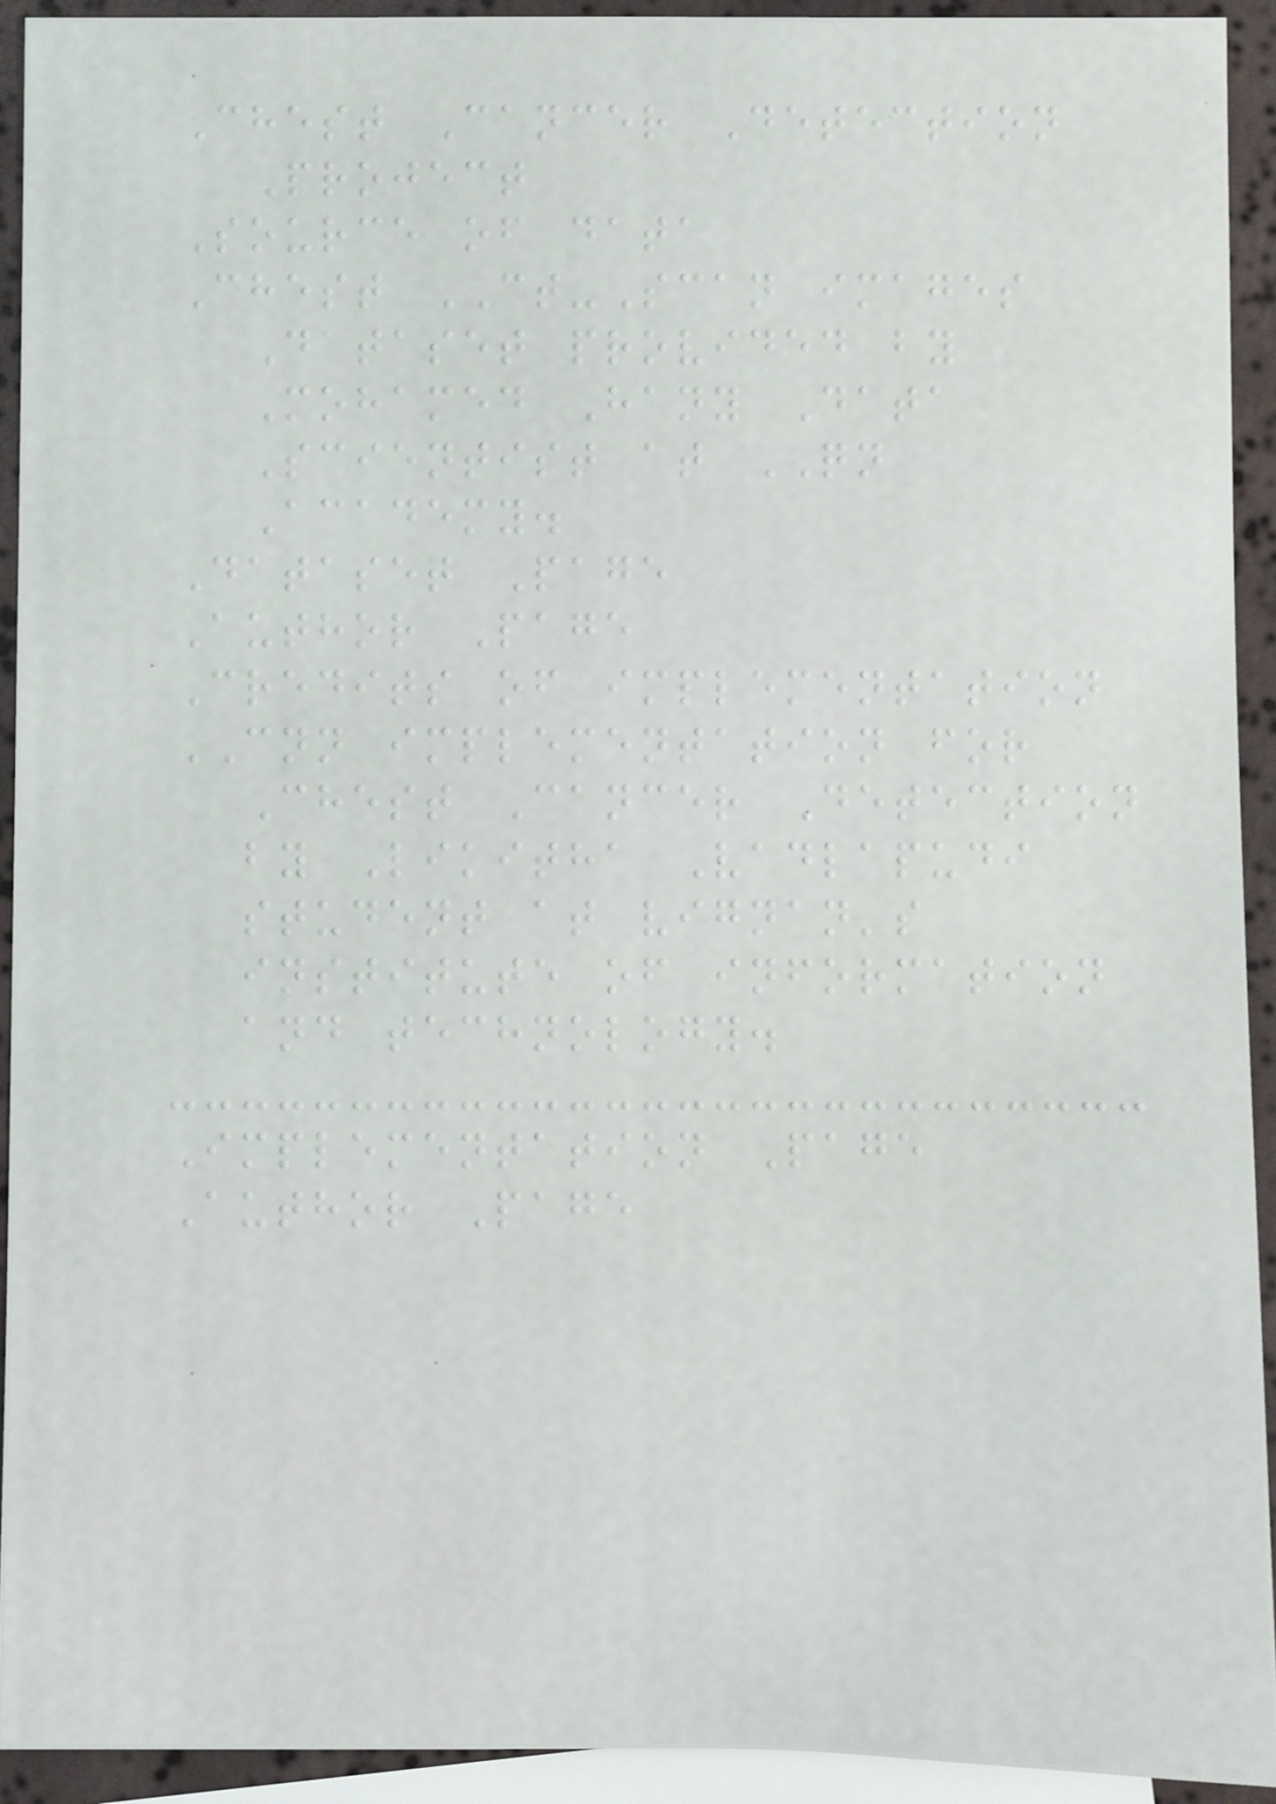Chest Cancer Detection
Project
Source of data
Chest CT-Scan images
Dataset provided by
Mohamed Hany Data
Scientist at QN
Academy.
Dataset Page
Author Page
Credits of implementation
CNN implementation for
Chest Cancer Detection
by Likitha Vadlapudi
student at vignan's
institute of information
and technology.
Implementation Page
Author Page
